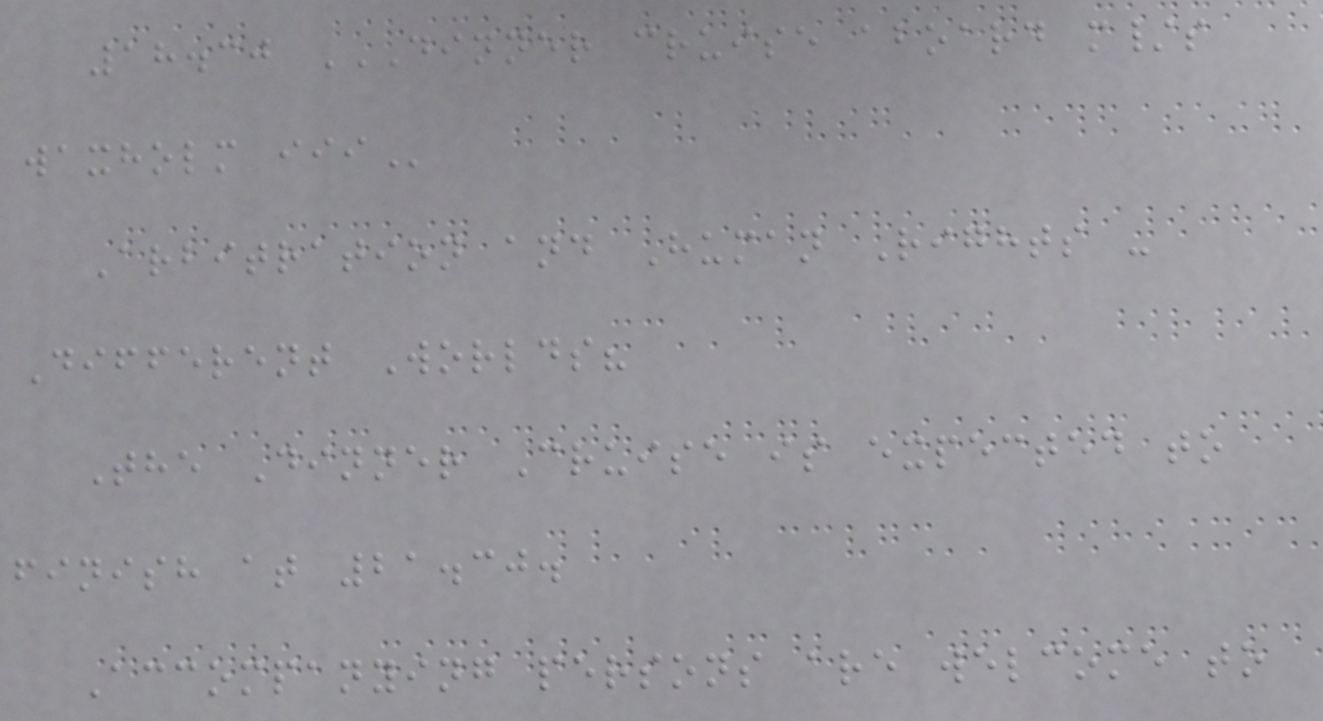18.30 DINNER CRUISE ABOARD M/S
WAXHOLM III
Arbitration and Human Rights -
Different Worlds?
The Dinner Cruise is expected to
finish at 21.30.
Accompanying persons are welcome to
